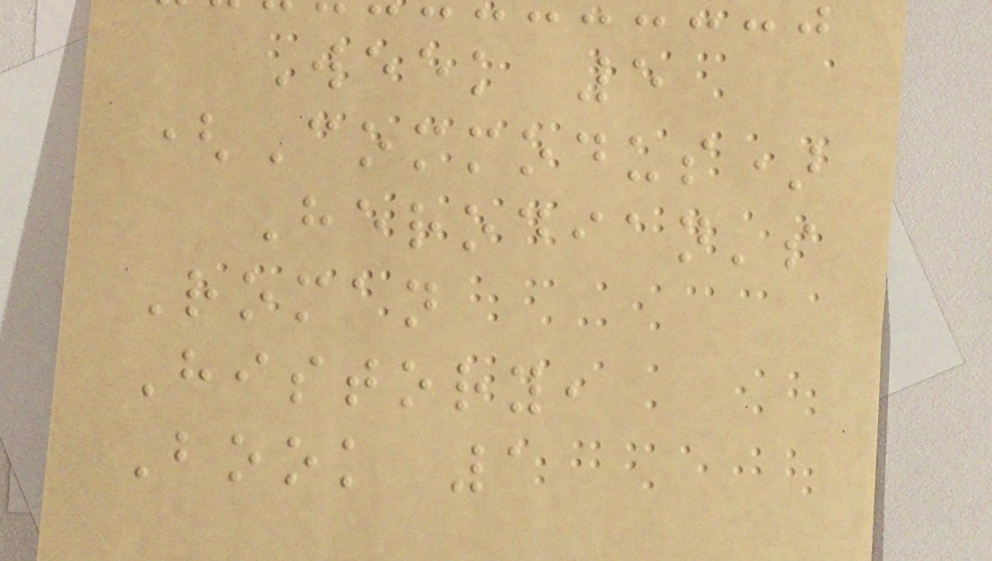Week 5
(Commodus)
Herodian's
Roman
History,
Book 1
